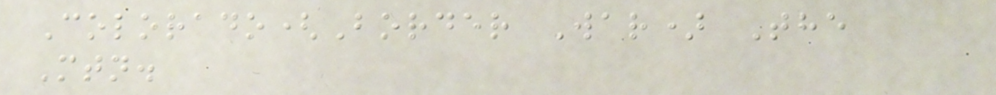Colorado(Border War) The
Mtn.
